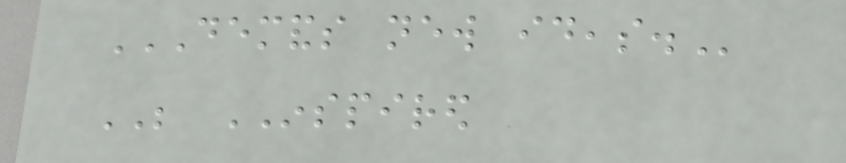DEMANDS NEW IDEAS.
BE INSPIRED
